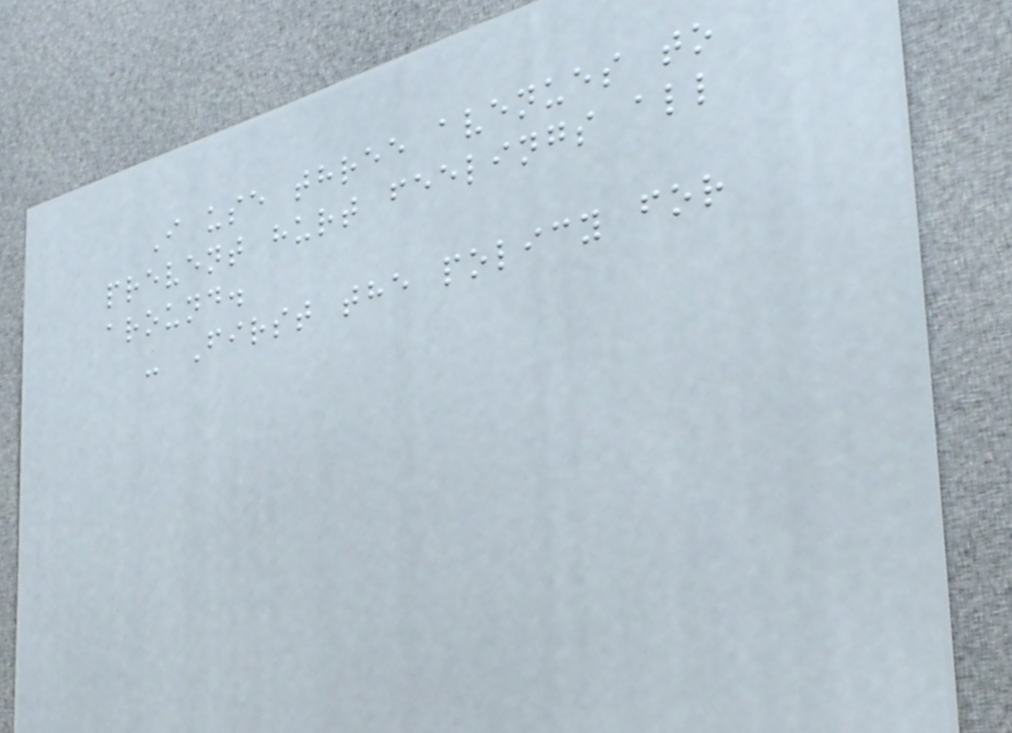I use three avenues to
prevent hurt feelings all
around.
- First the policy for
